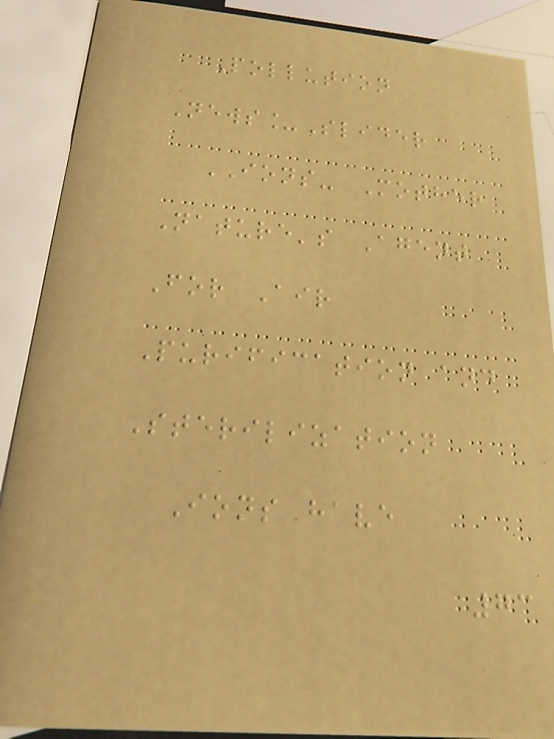Pollution
News_Slider
IONS- Mother
Nature's Agent
For Air
Purification and
Sterilization
Ions have
73
